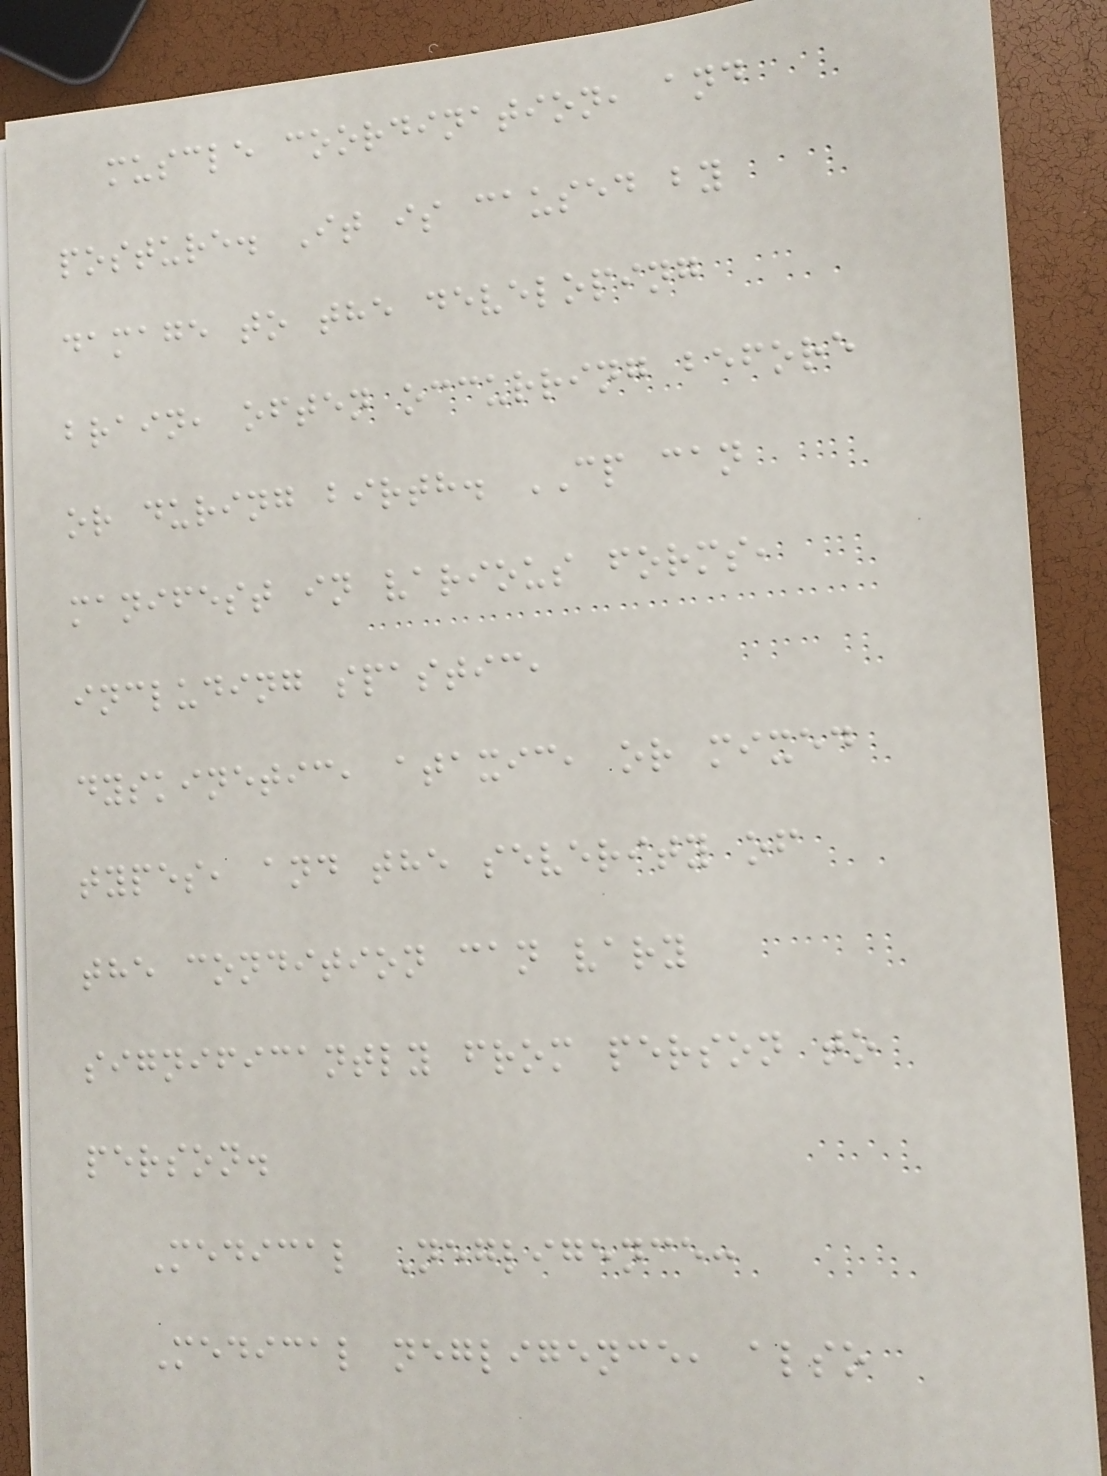muscle coordination, and
posture. It is caused by
damage to the developing
brain, often occurring before
or during birth. CP can
manifest in various forms,
including spastic,
dyskinetic, ataxic, or mixed
types, and the severity of
the condition can vary
significantly from person to
person.
Medical Negligence:
Medical negligence, also
